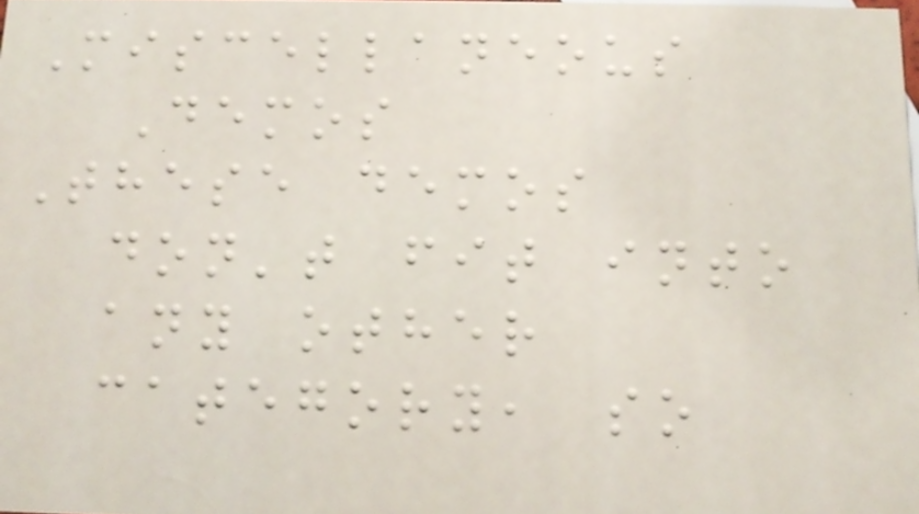Miscellaneous
Demos
These demos
don't fit into
any other
category, so
